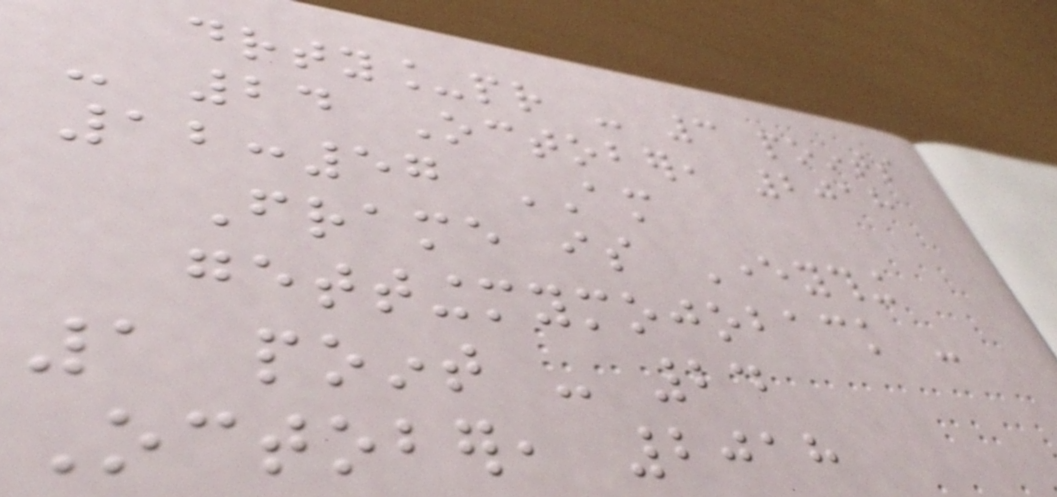drty_pr - 3 points
- 24 October, 2018
12:57 AM
Frame is Everything
gettingmymojoback -
1 point - 24
October, 2018
